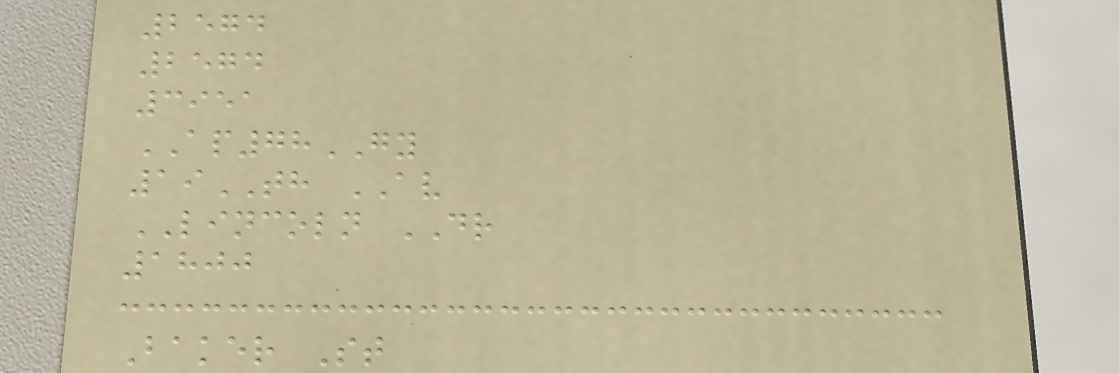2574
2574
3951
AP78GY
19TH AV
LINCOLN DR
1800
Baker St
